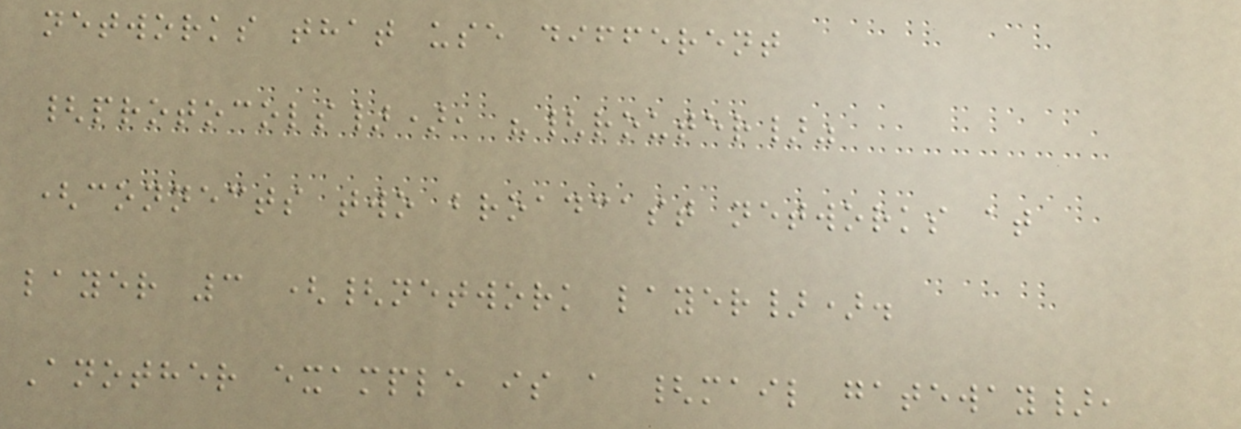networks that use different
{protocols}), "{router}"
(connects two broadcast networks at
layer 3 ({network layer}).
Another example is a {mail gateway},
